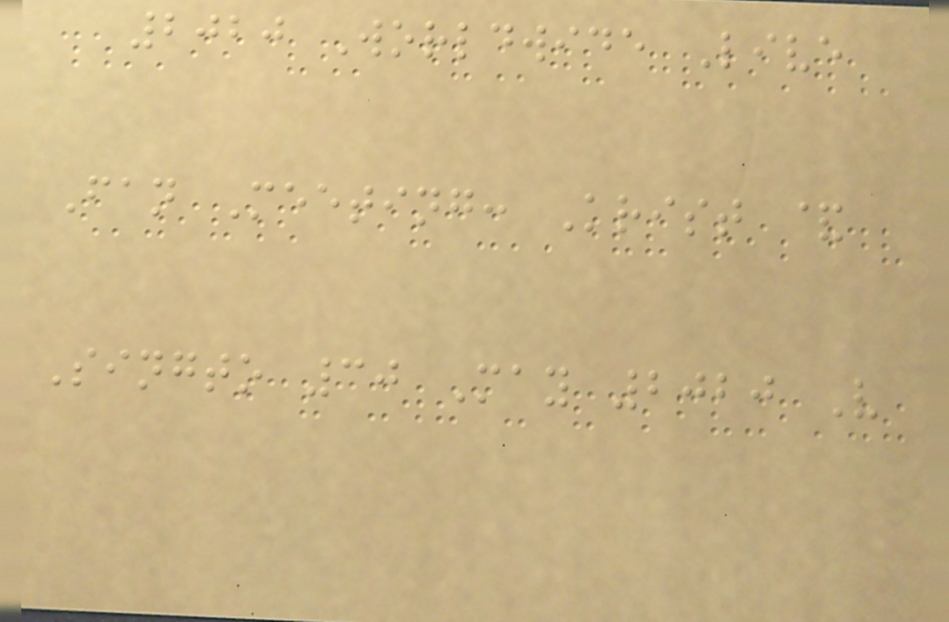2020 Worldwide Live
Fan Meeting: Krist &
Singto 30 May 2020 V
